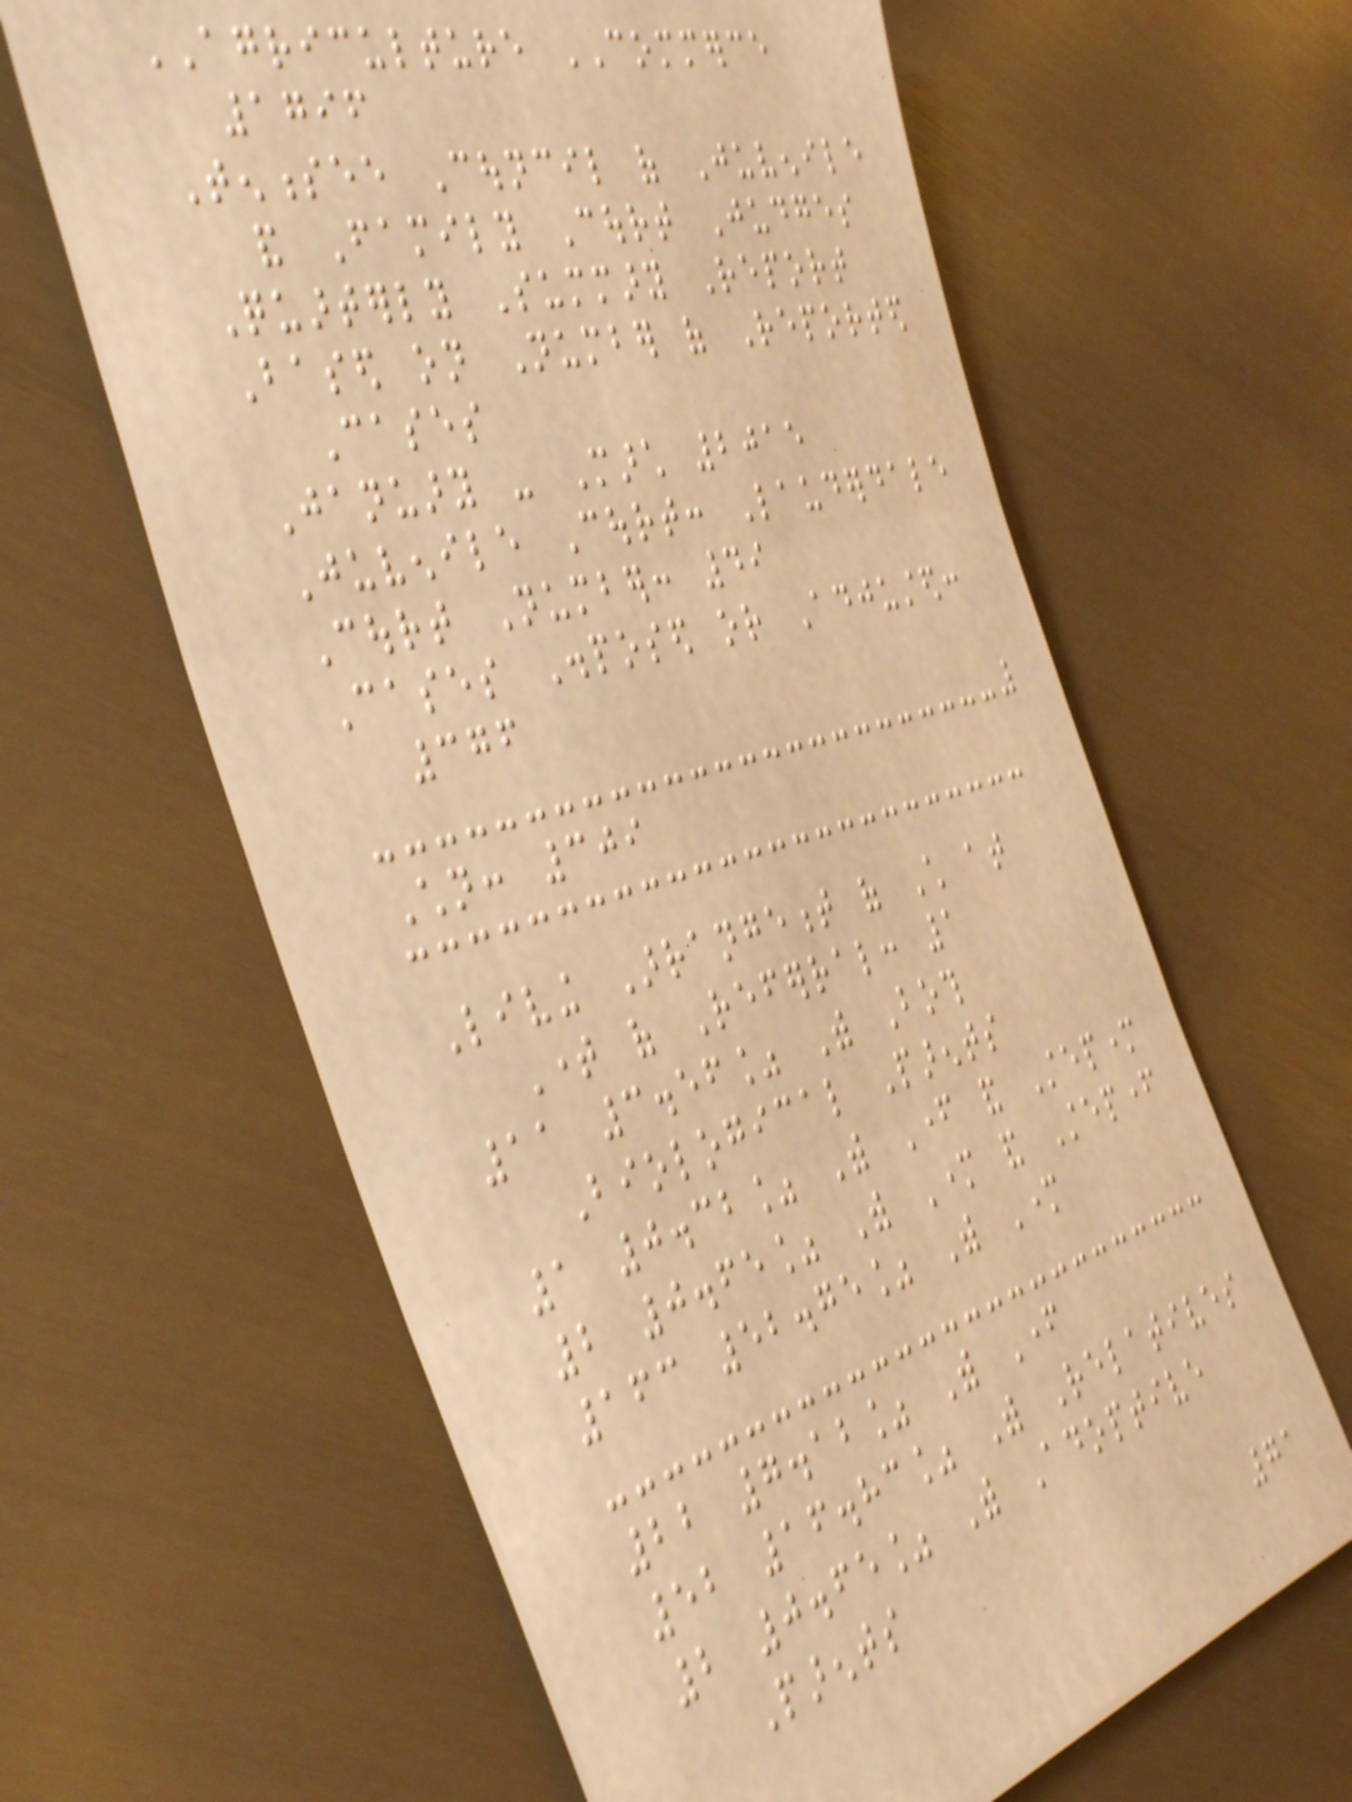AGRICULTURE COMMERCE
1796
Tennessee Council of Juvenile
and Family Court Judges
Quarterly Summary Report
Based on Number of Reported
Cases
January - March 2015
Juvenile Court: Lauderdale
Court Number: 49
Cases Disposed or Adjusted:
376
Children: 309
Living Arrangement of Child at
Time of Referral: 1
11 3.56% With Both
Biological Parents
1 0.32% With Father and Stepmother
2 0.65% With Mother and Stepfather
163 52.75% With Mother
22 7.12% With Father
52 16.83% With Relatives
2 0.65% With Adoptive
Parents
71
